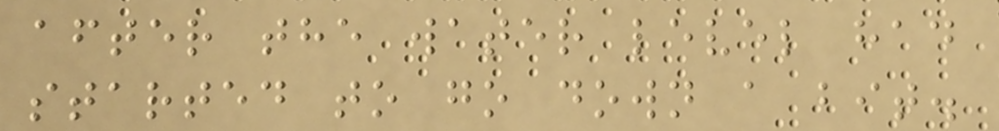after the water level had
started to go down a bit.
